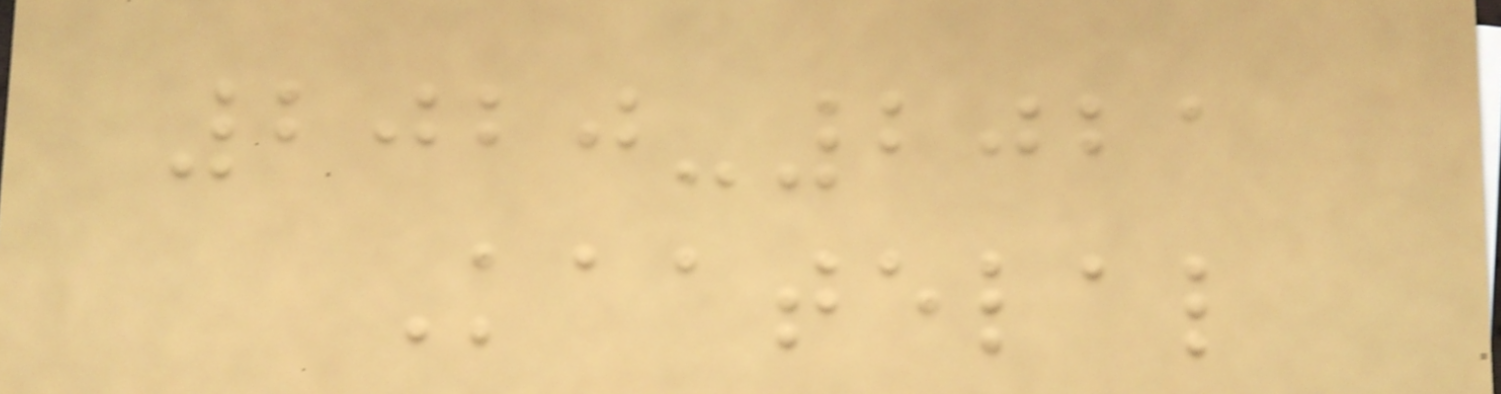2020-2021
Kaatelal
